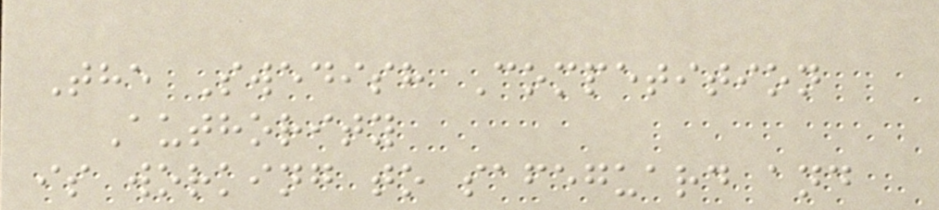The Swedish Competition
Authority
is working to safeguard and
